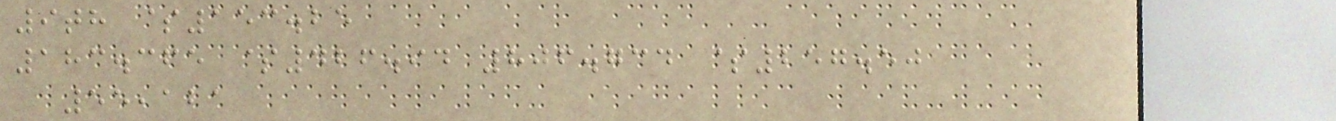9th $153.25
183.365 $426.94 806.734 $257.50
55,121
